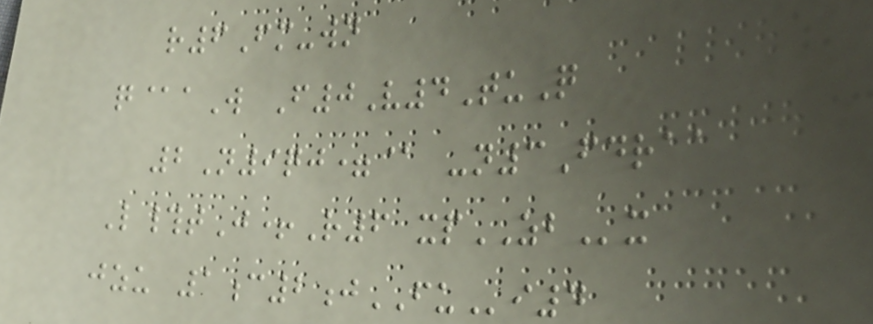r6Fm-wn
q@aW F0V4TuQ
2N9qj=@ -n3Fdraa
L#tJ+R6 xpZBx
jzu 1c2jFUi4
